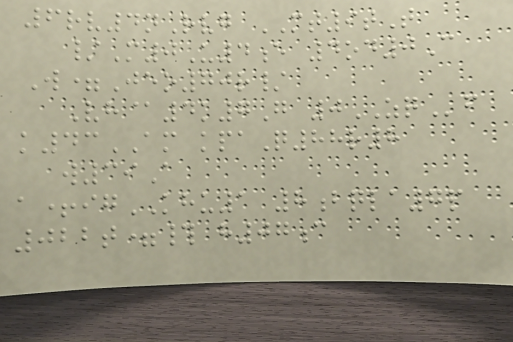6rv4nRvg MT9tT
/M0U4e 4od0C
W=Jeo70r/
Vh@4k7G 0ZQf
k43AM kpaQ88r8
w39A
a+igKHU1 8bqla7p
022t=# h07c
